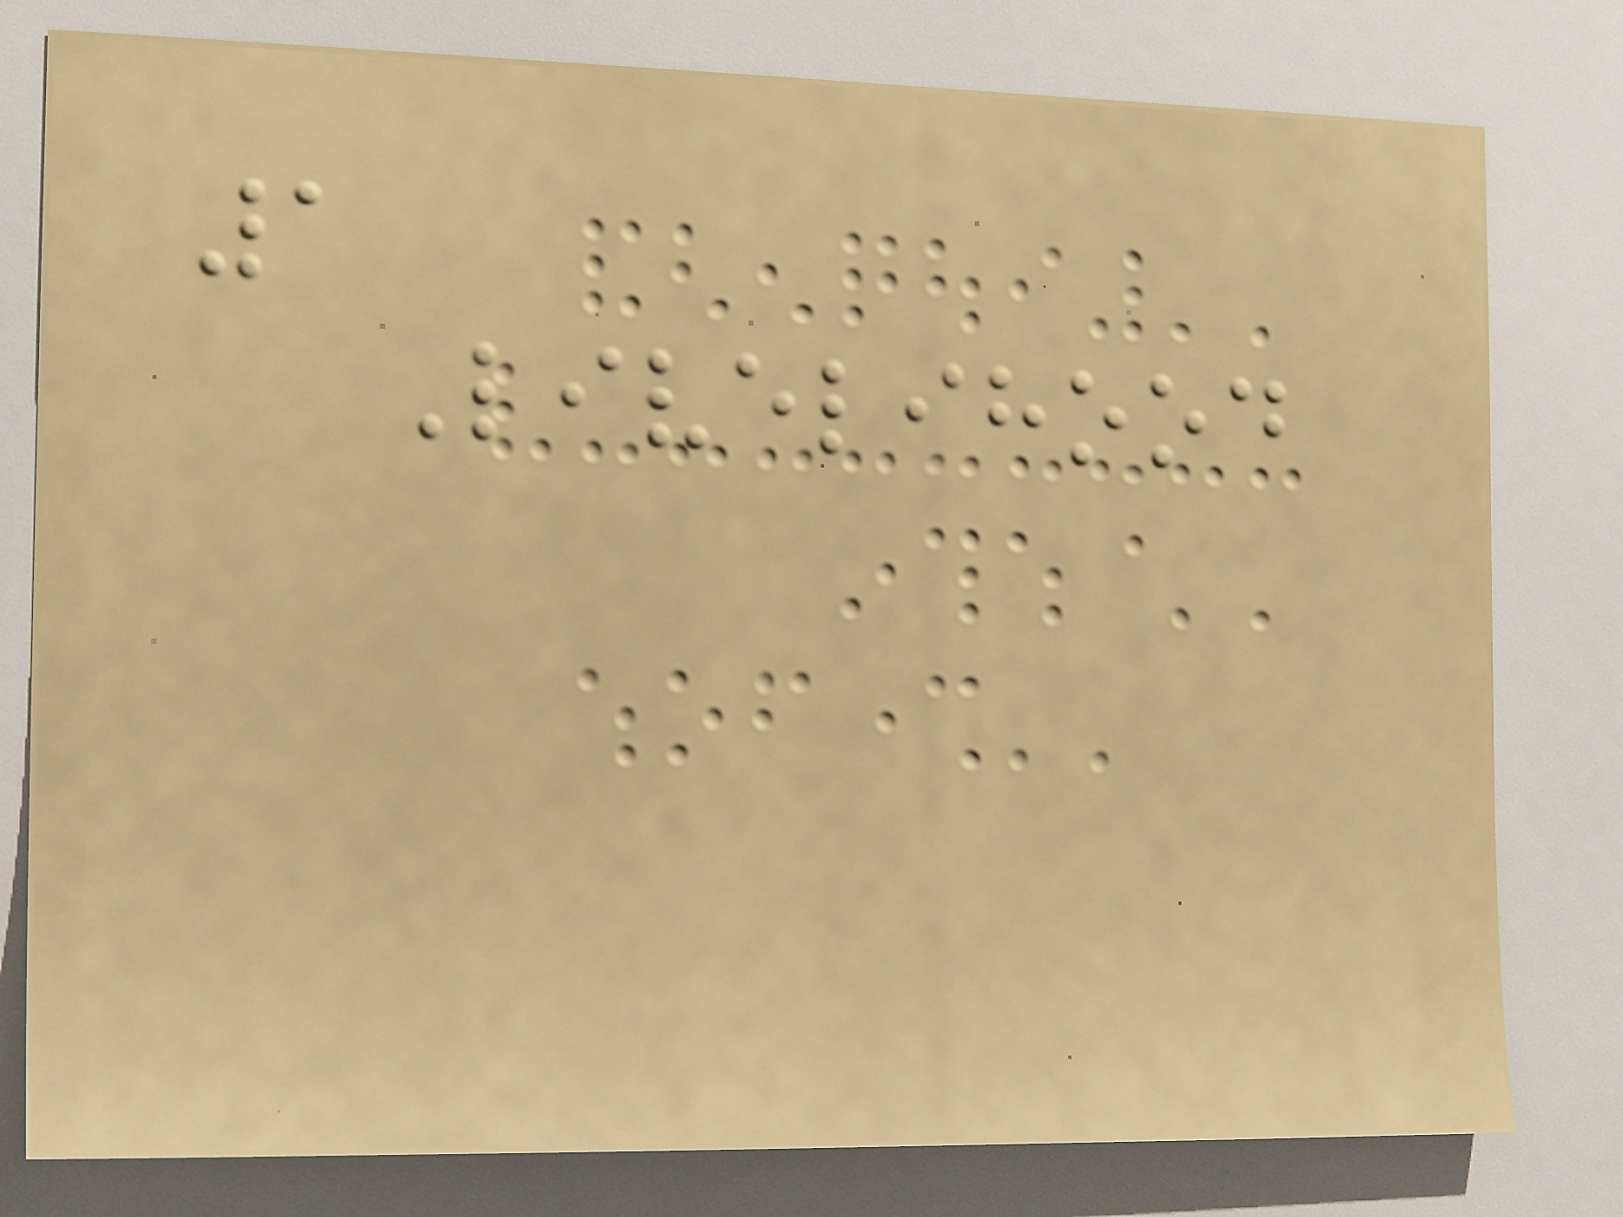1
Livelihood
